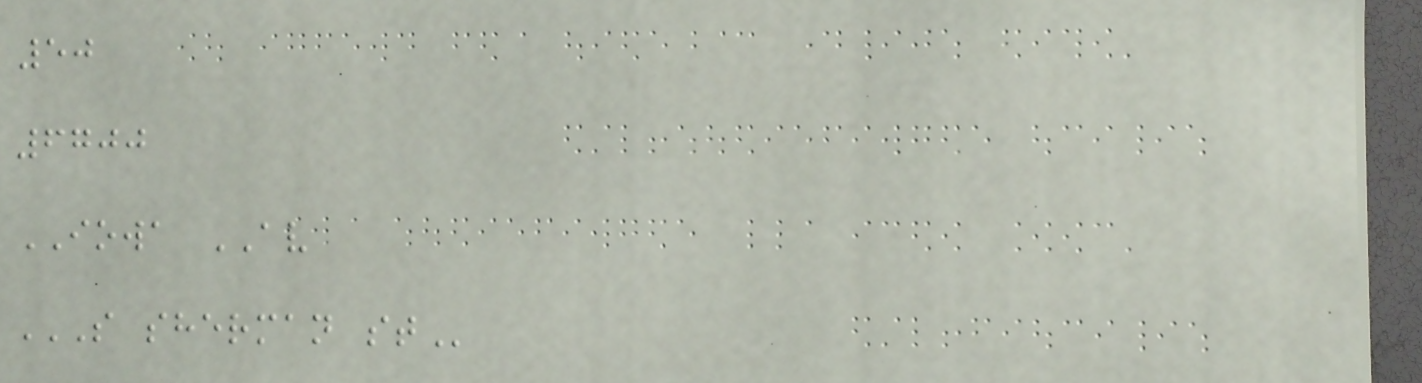50
6700
IOWA AV
S SHERMAN ST
